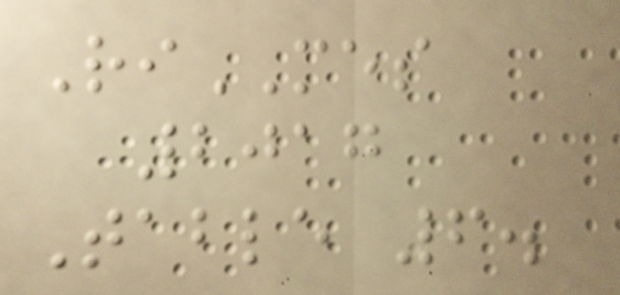RiMES
2017
Table 6.
